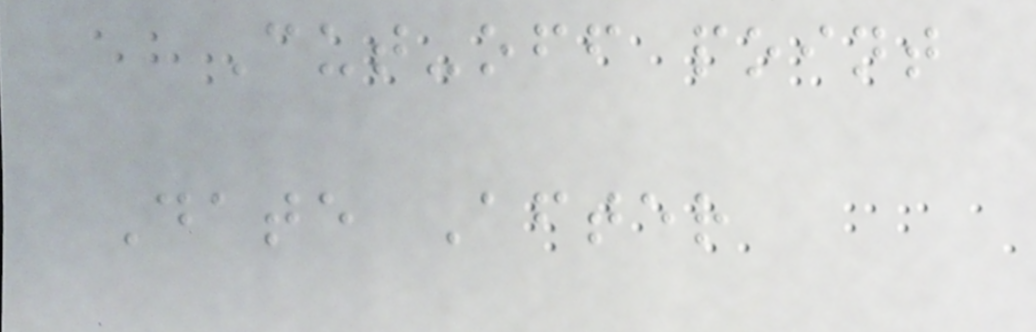Cut-off point
Date After
